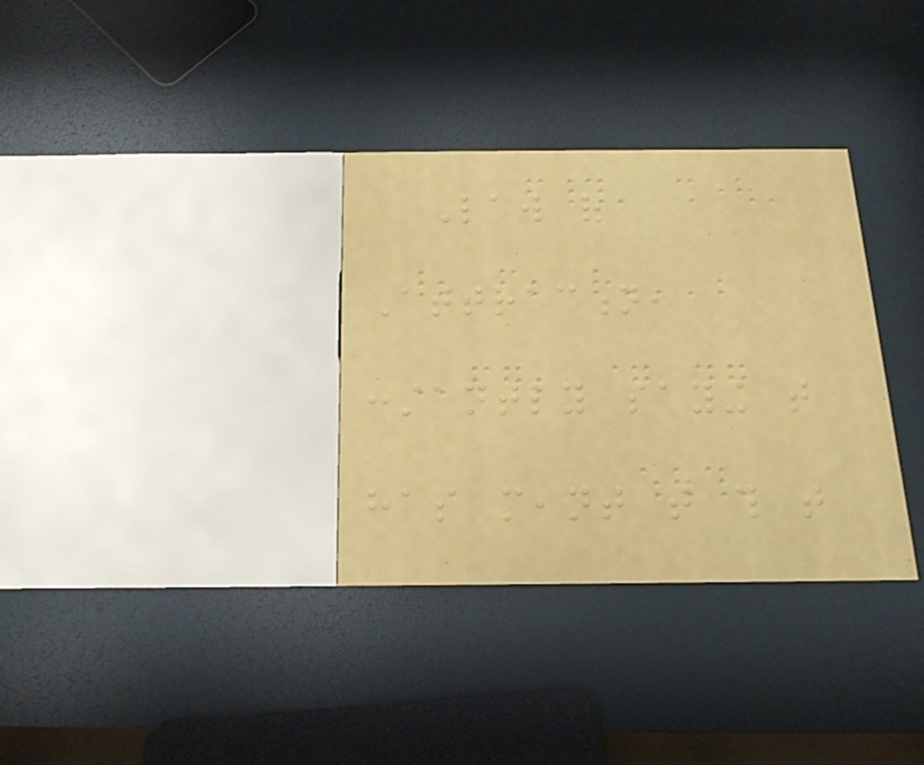Law of
Attraction,
constantly saying that
has meant that this that
